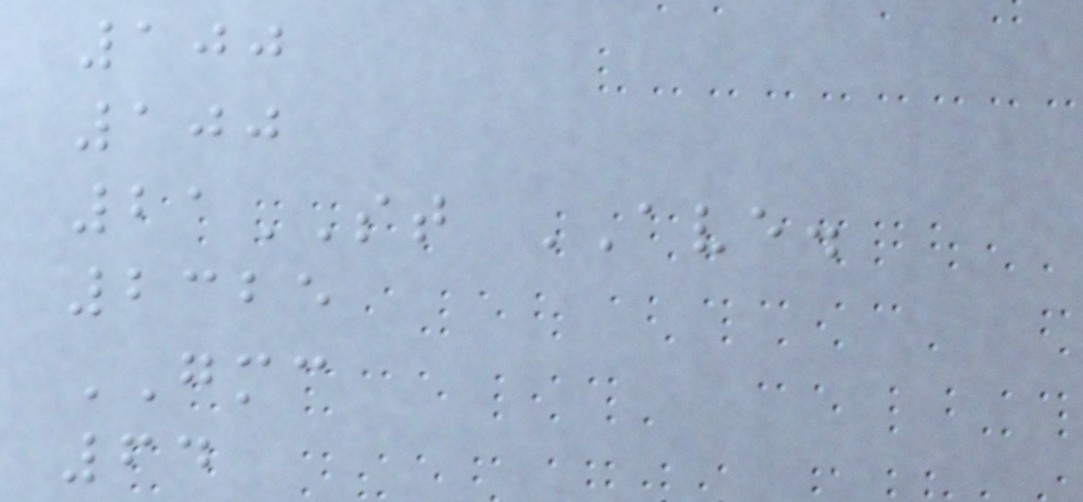100
100
21ST AVE.
2325
GMC
64
